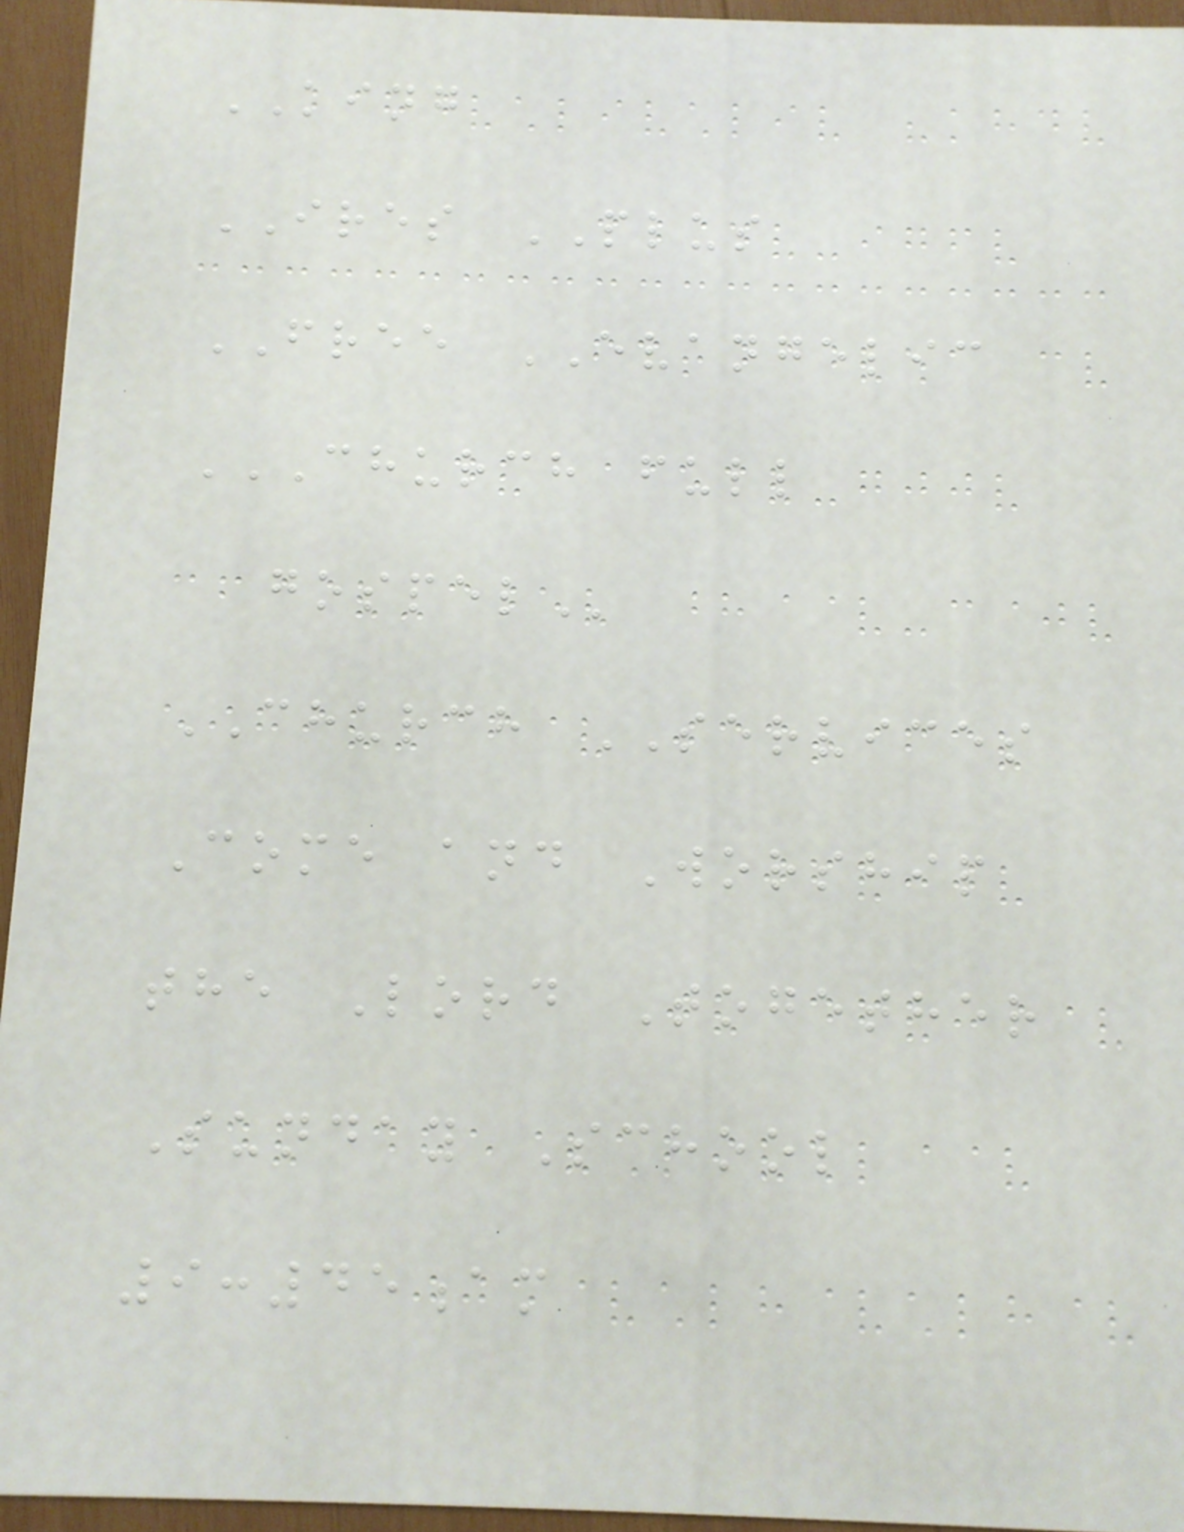KING
IRES PLUS
FREE EVANGELIC
CHURCH FULL
GOSPEL
CHURCH SERVICES
Come and Worship
the Lord Together
Sunday School
9:45am
